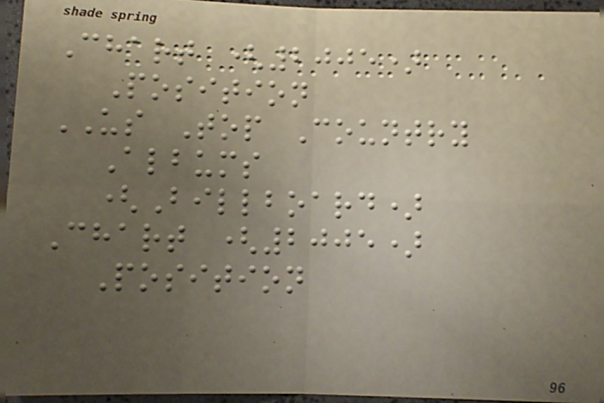Chart (2005)
Position
US Top Country
Albums
(Billboard)
Chart (2005)
Position
